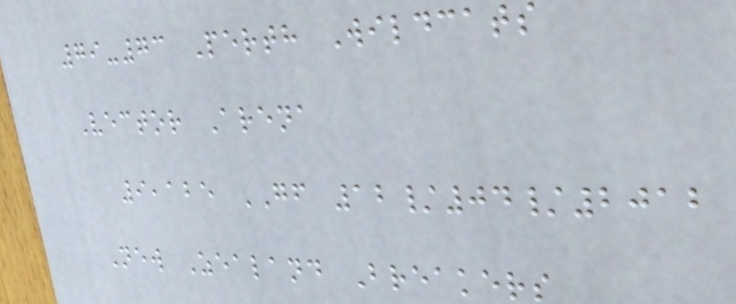79-73 Perth Wildcats
Vector Arena
9,125 GF 12/04/2012
New Zealand Breakers
